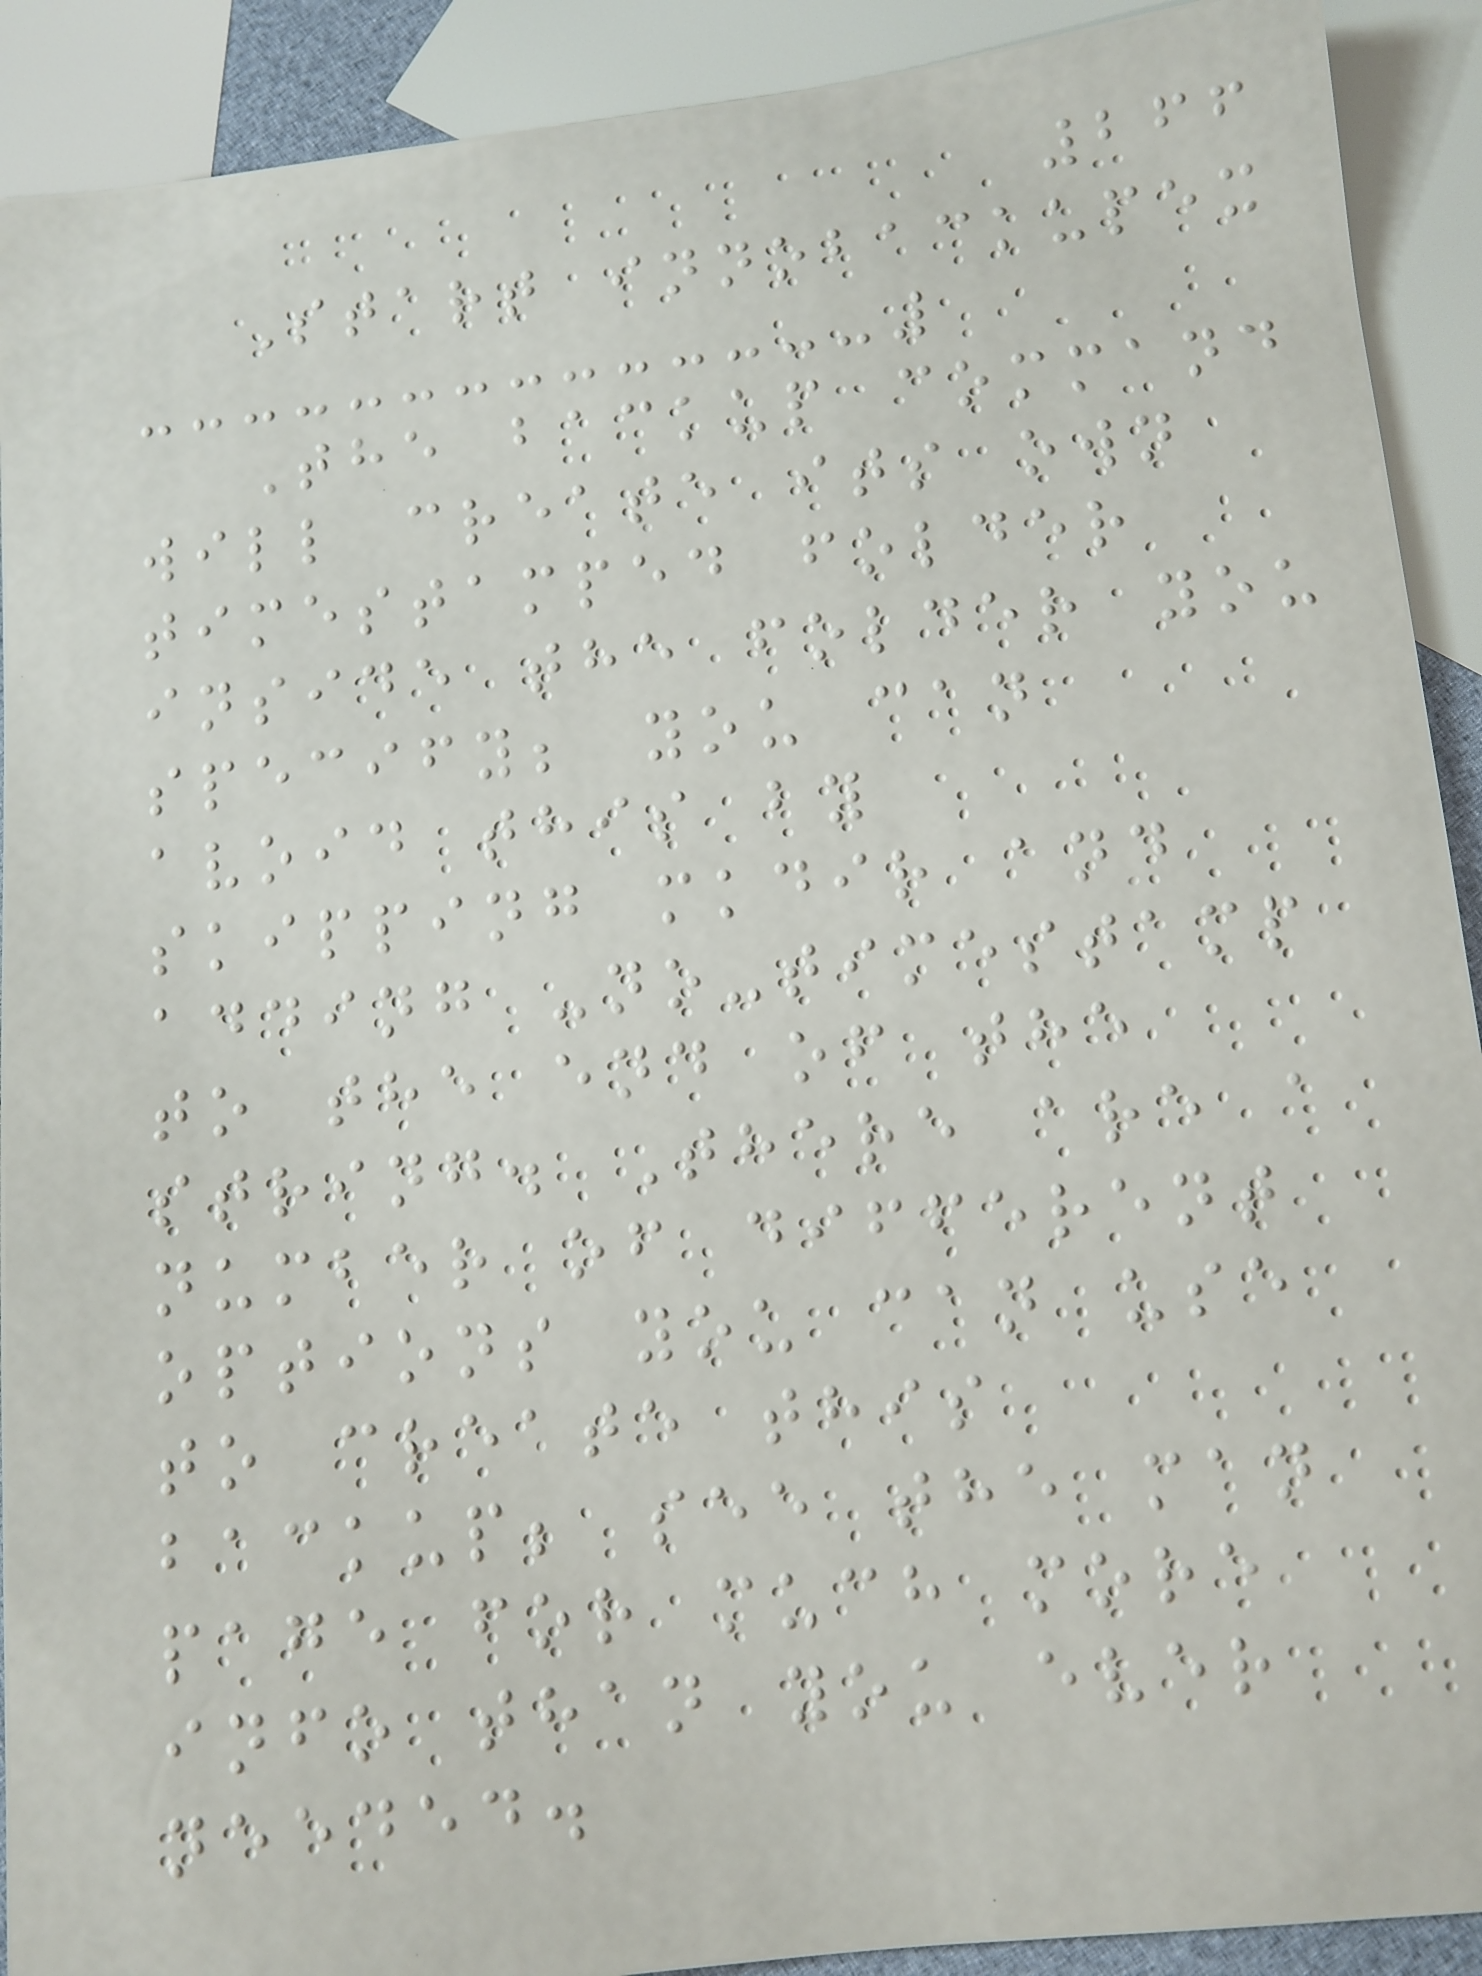266
Start innobackupex
The backup command
will create its own
timestamped folder
inside the folder you
specify; you can
avoid this by
skipping mkdir and
adding -no-timestamp
to the end of the
string. There are a
number of different
options you can use
to create this
backup; see the man
page for much more
info than you ever
needed.
